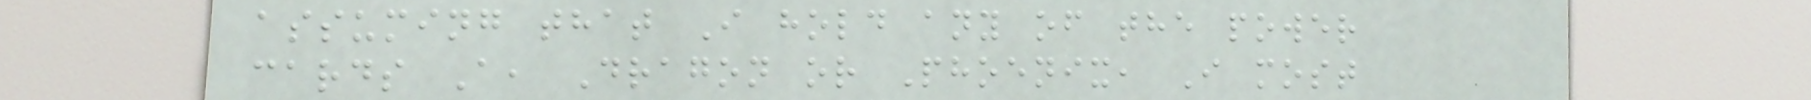assuming that I hold any of the power
cards A, Dragon or Phoenix, I most
